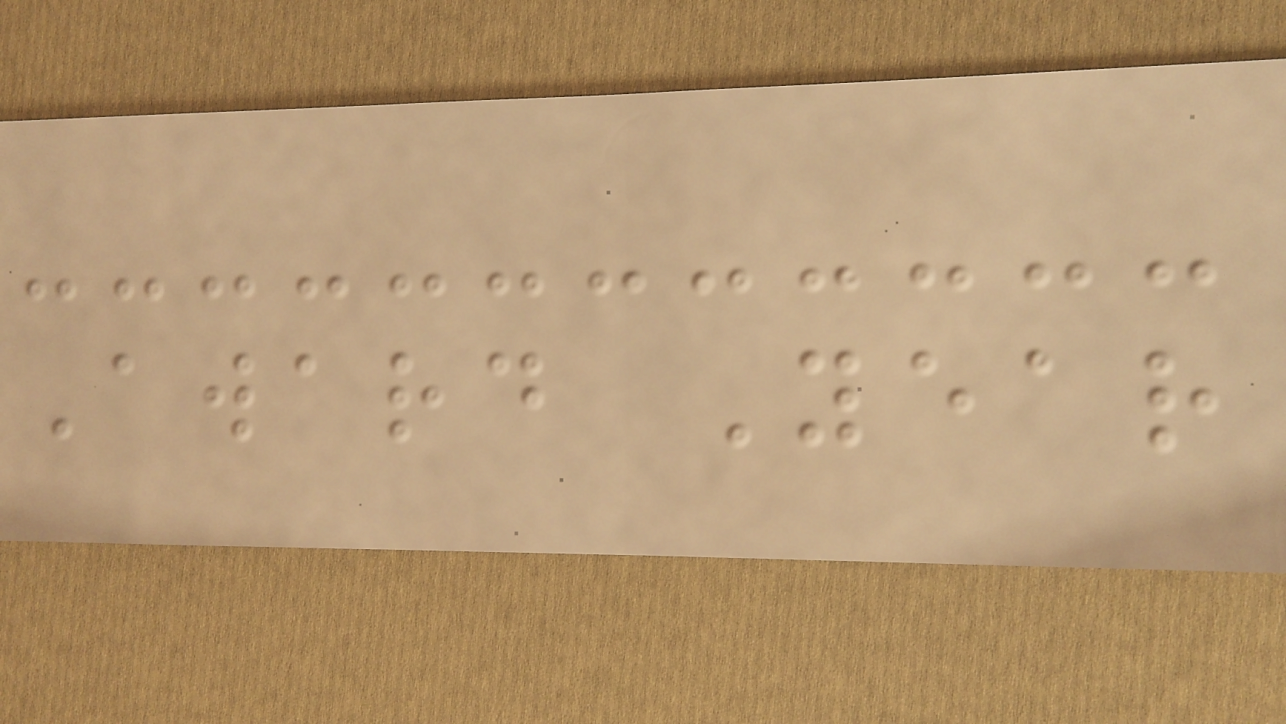Award Year
